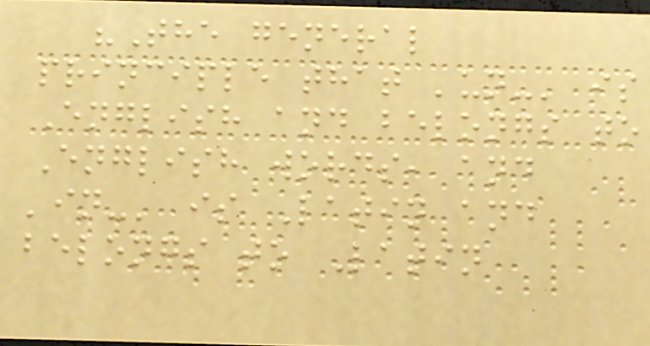"The general
principle that 'un-' is
English and belongs to
English words, and
'in-' is Latin and
belongs to Latin
